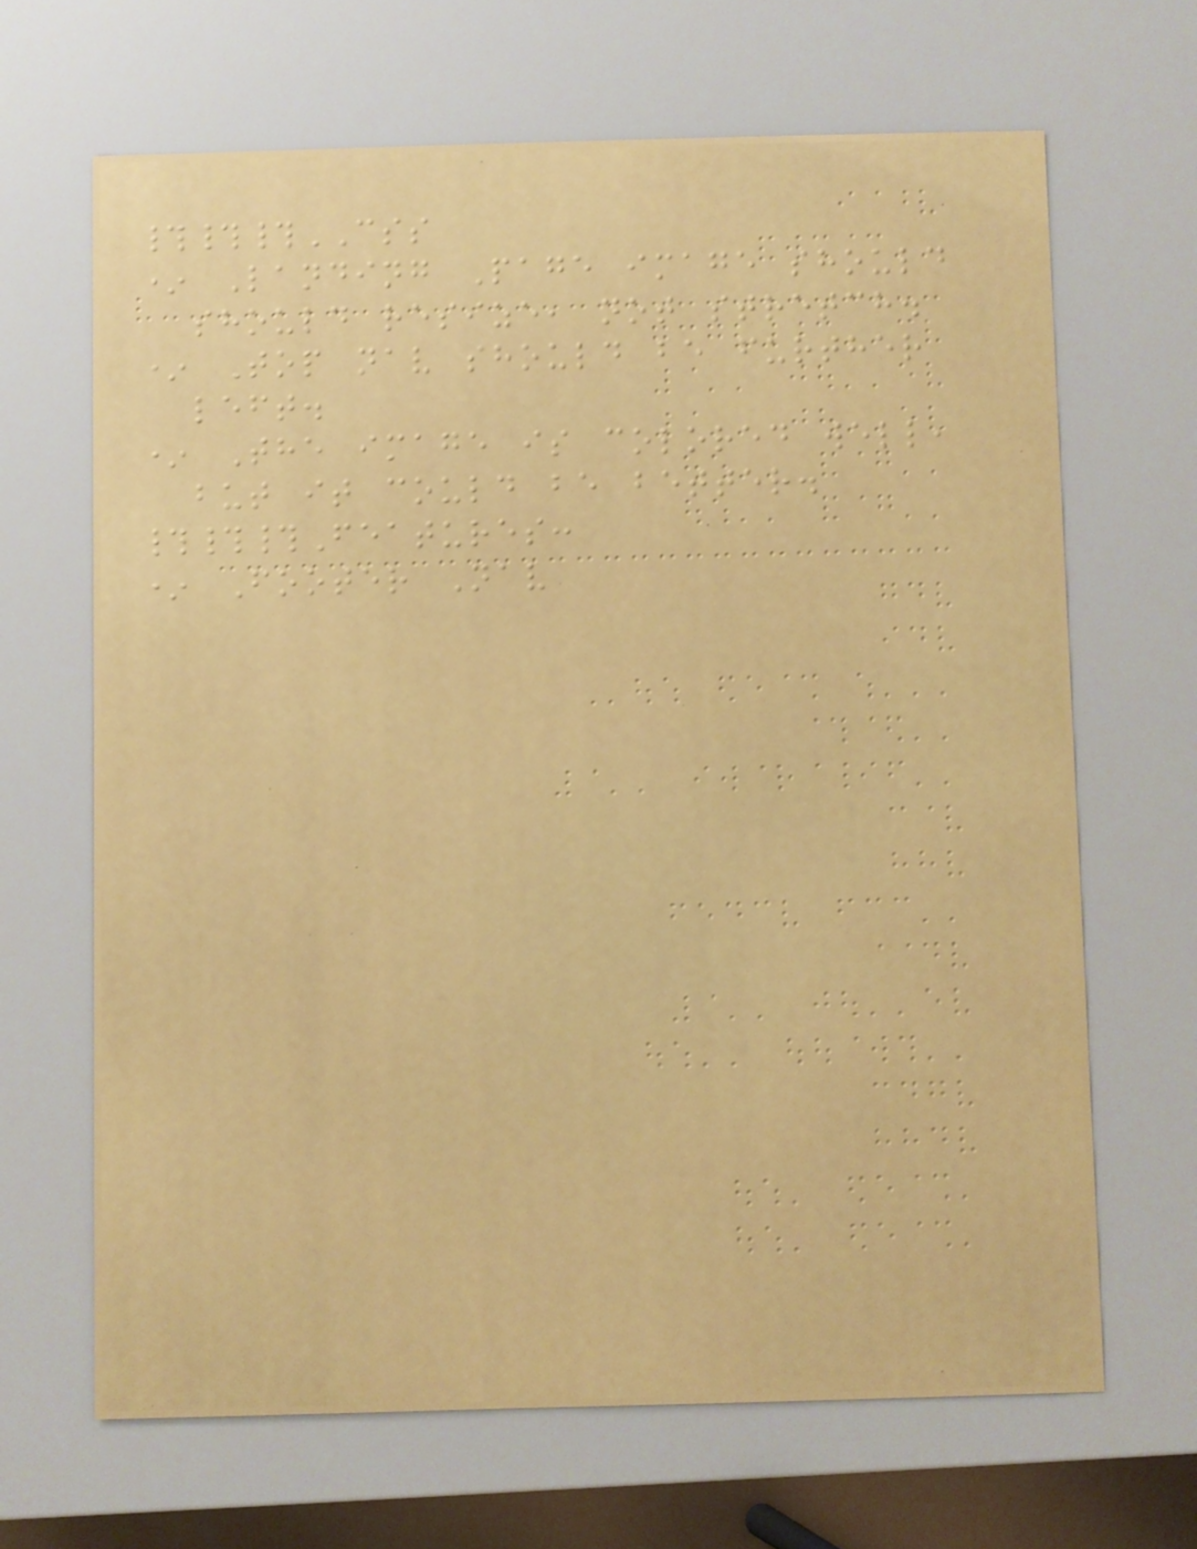###CSS
* Landing Page image should
should resize, not stretch.
* Top nav should be further
left.
* The image is colored well,
but it could be better.
###Features:
* Footer Nav
